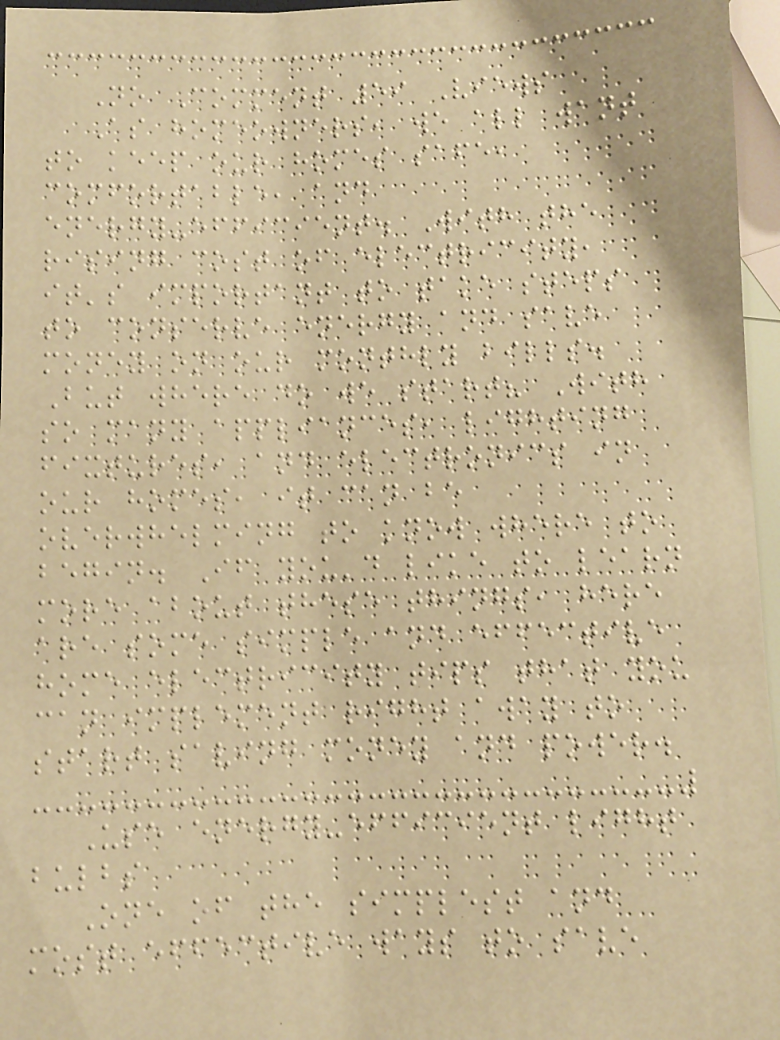No Comment 59 Views
As homeowners, we all want
to keep our homes safe,
comfortable, and
energy-efficient. With the
rising cost of electricity,
it's important to take steps
to conserve energy and save
money on our monthly bills.
But where do we start? With
so many appliances, lighting
fixtures, and electronics in
our homes, it can be
overwhelming to know where to
begin. If you'd like to learn
more about these things, here
are some simple and effective
home electricity tips that you
can implement right away to
start saving money and power.
Use energy-efficient light
bulbs
One of the simplest and
most effective ways to save
